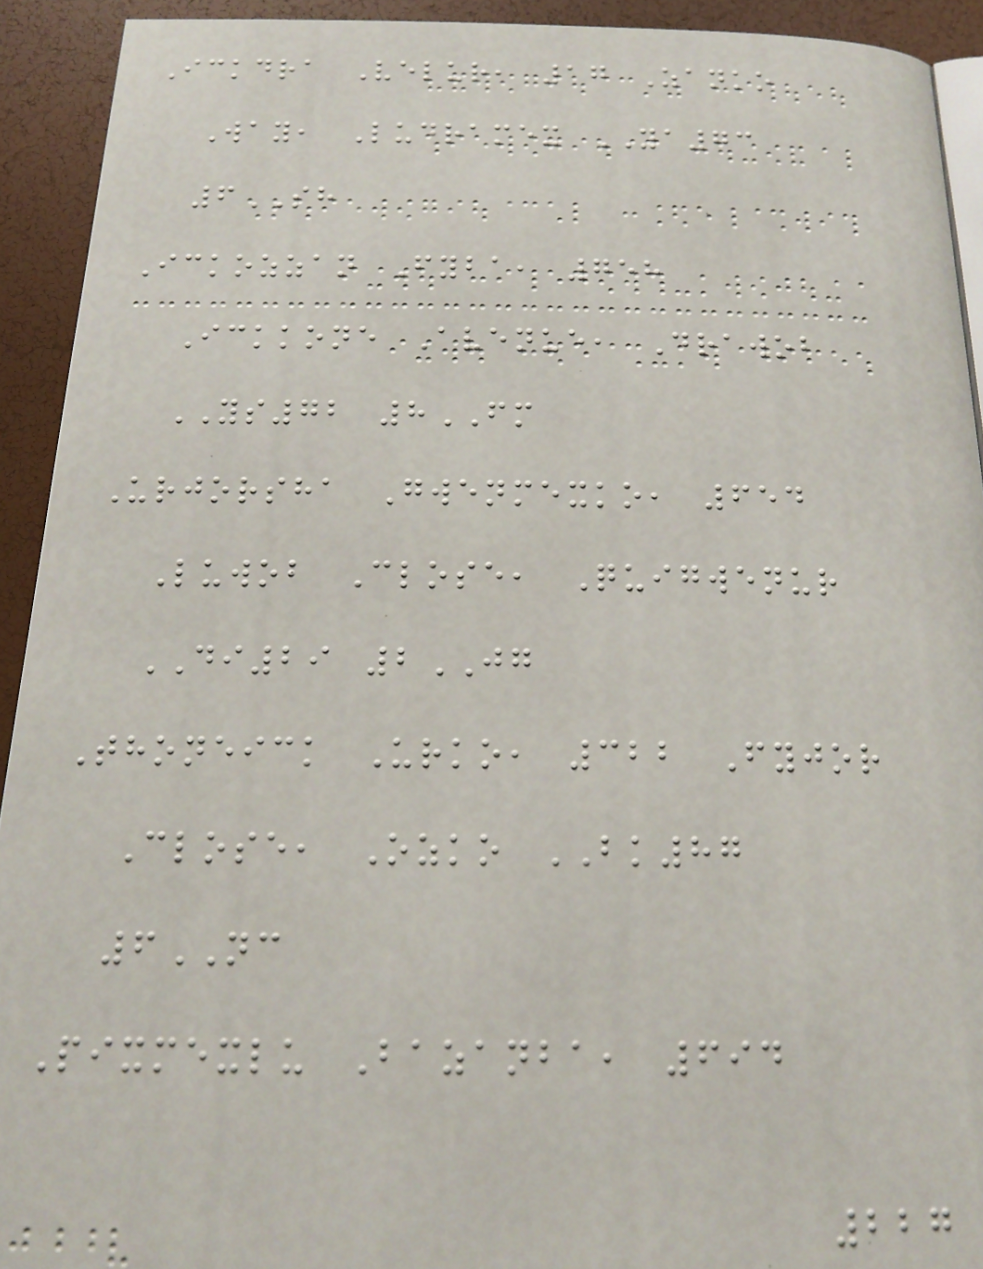Ickdra Velur, 17 Zanko
Way, Ludramex YA73
6SH
Ickozzan Fyba, 758
Ickkone Avenue, Drawob
YS72 8FM
Urjorsha Gwenmexko, 654
Luwob Close, Quigwenur
DI29 2JG
Thoneick Urko, 322 Fyjor
Close, Ozko BK87
6NC
Pixmexlu Bazanba, 694
227
